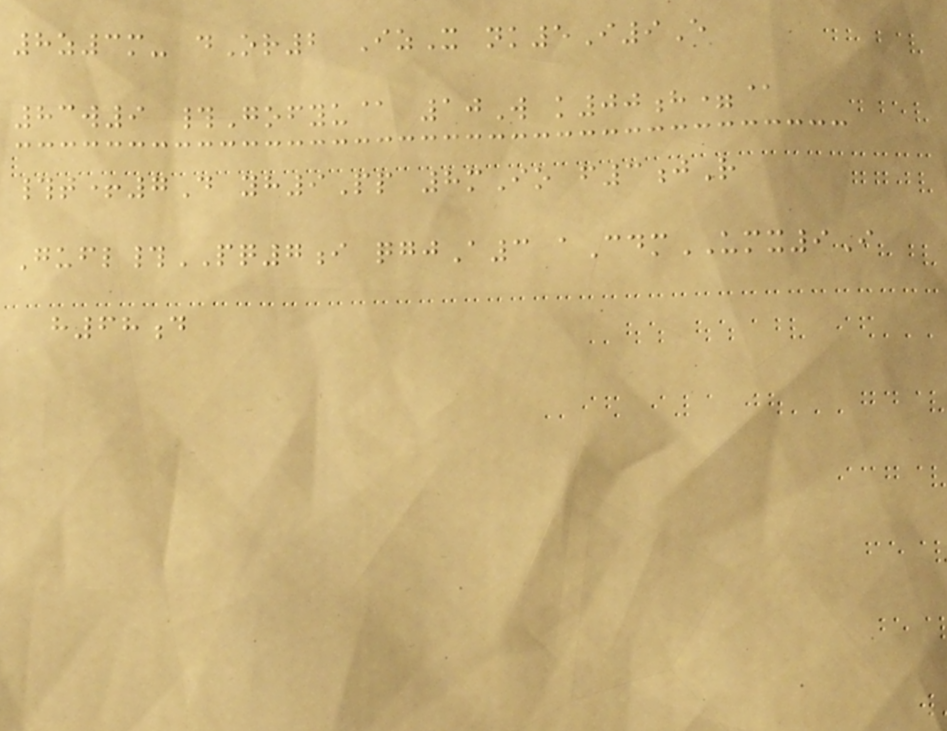8z3m- dOr2 IzX nk5I9E
83w9 #Gofyu@ 10W k00h=@
#t+7D yh9Pp 8mIo f3jR
Gufl#PQ7i qgjA3 aCdmUMX9I
h68d
